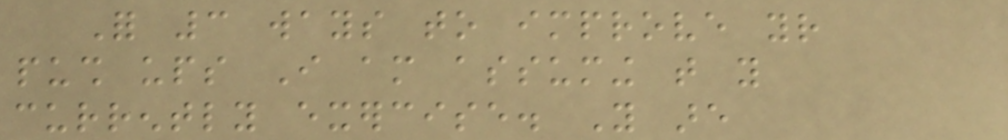For 3 ways to improve your
push ups I am assuming that you
currently exercise. You are
